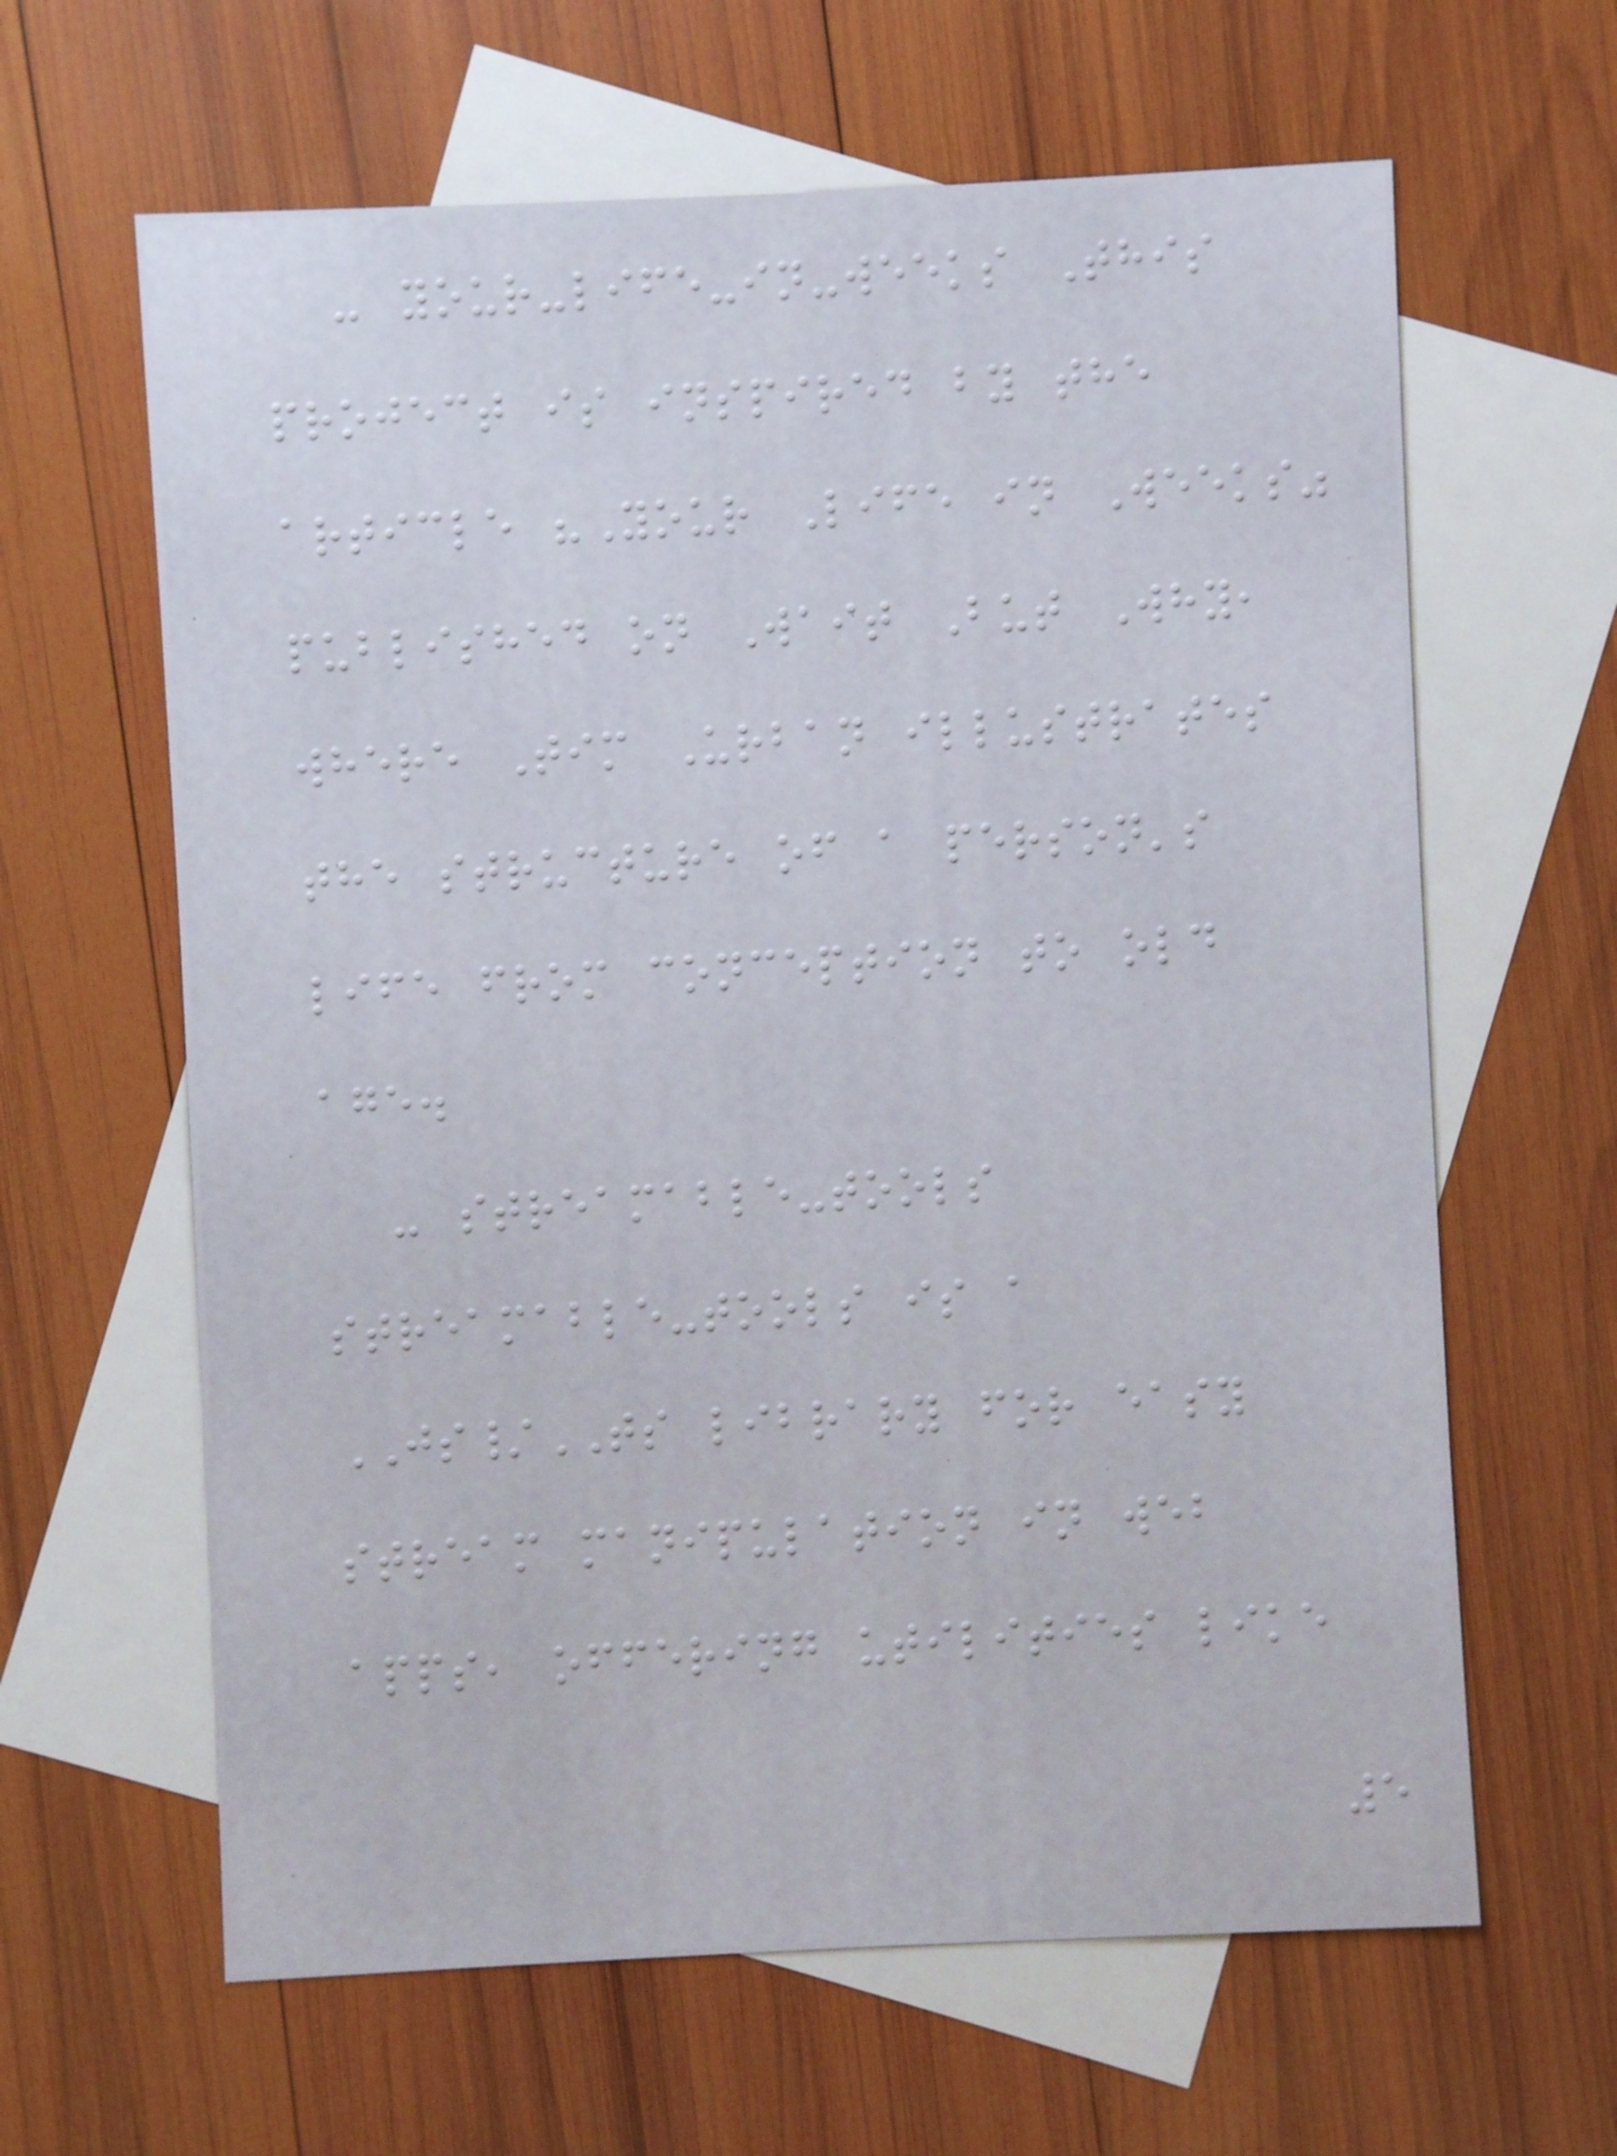- your-life-in-weeks This
project is inspired by the
article "Your Life in Weeks"
published on Wait But Why,
where Tim Urban illustrates
the structure of a person's
life from conception to old
age.
- streamable-tools
streamable-tools is a
JS/TS library for easy
stream manipulation in web
apps, offering utilities like
5
